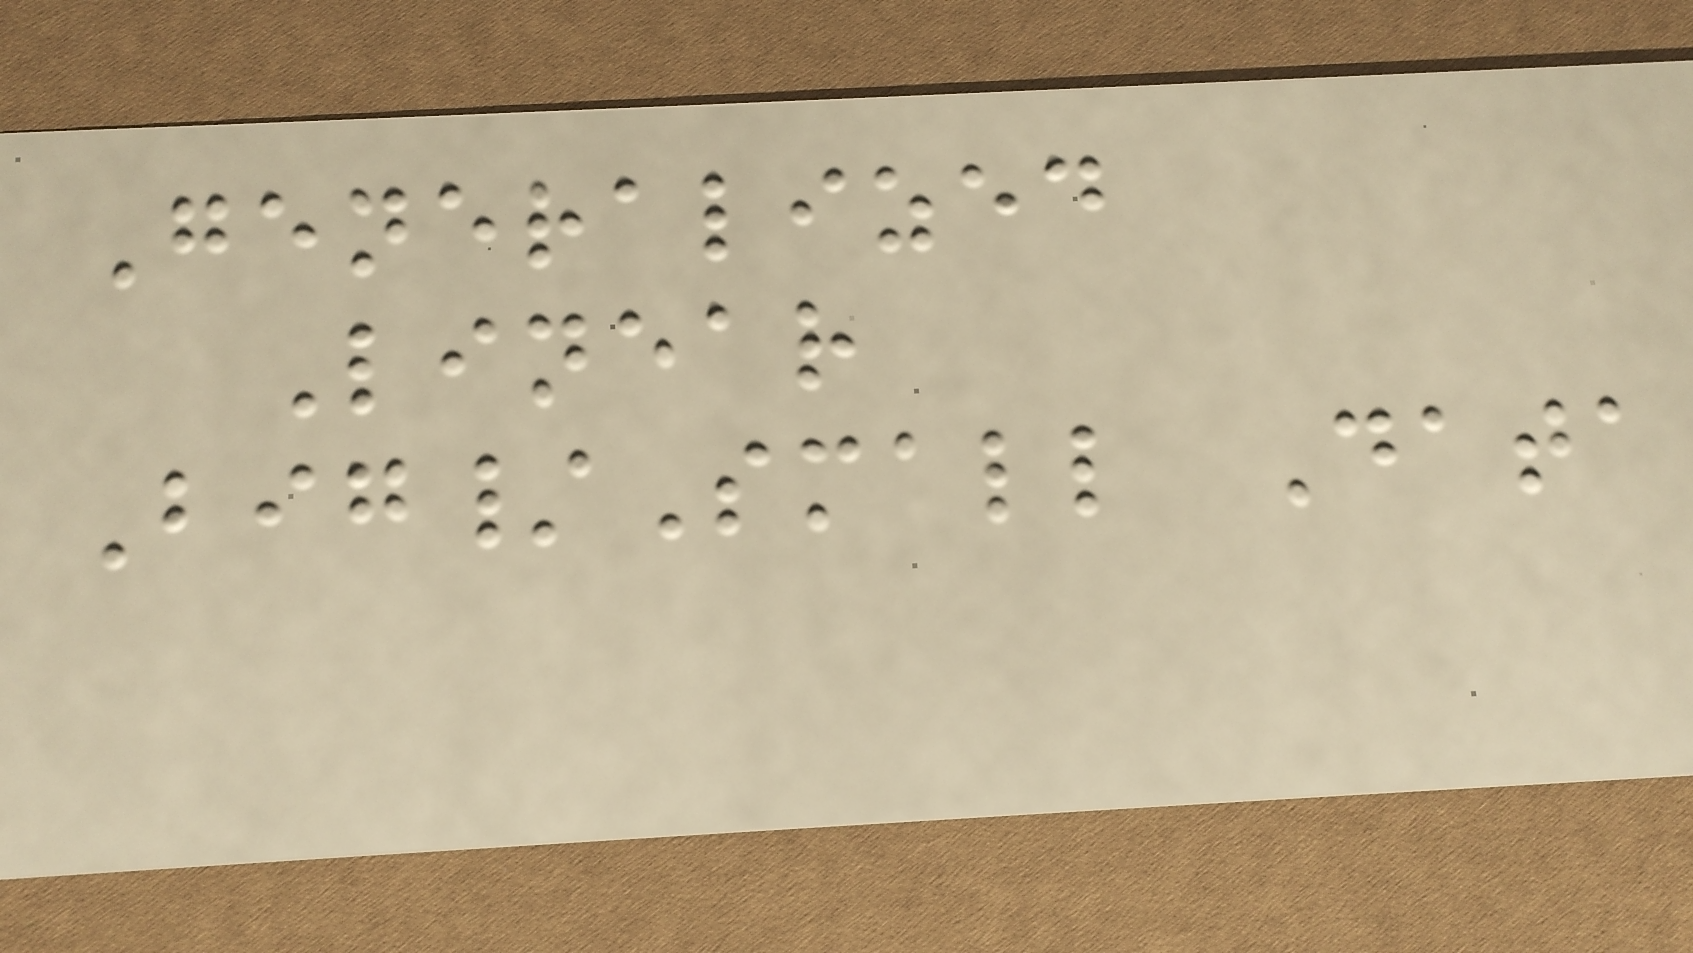Generalized
Linear
Big/Small Data
